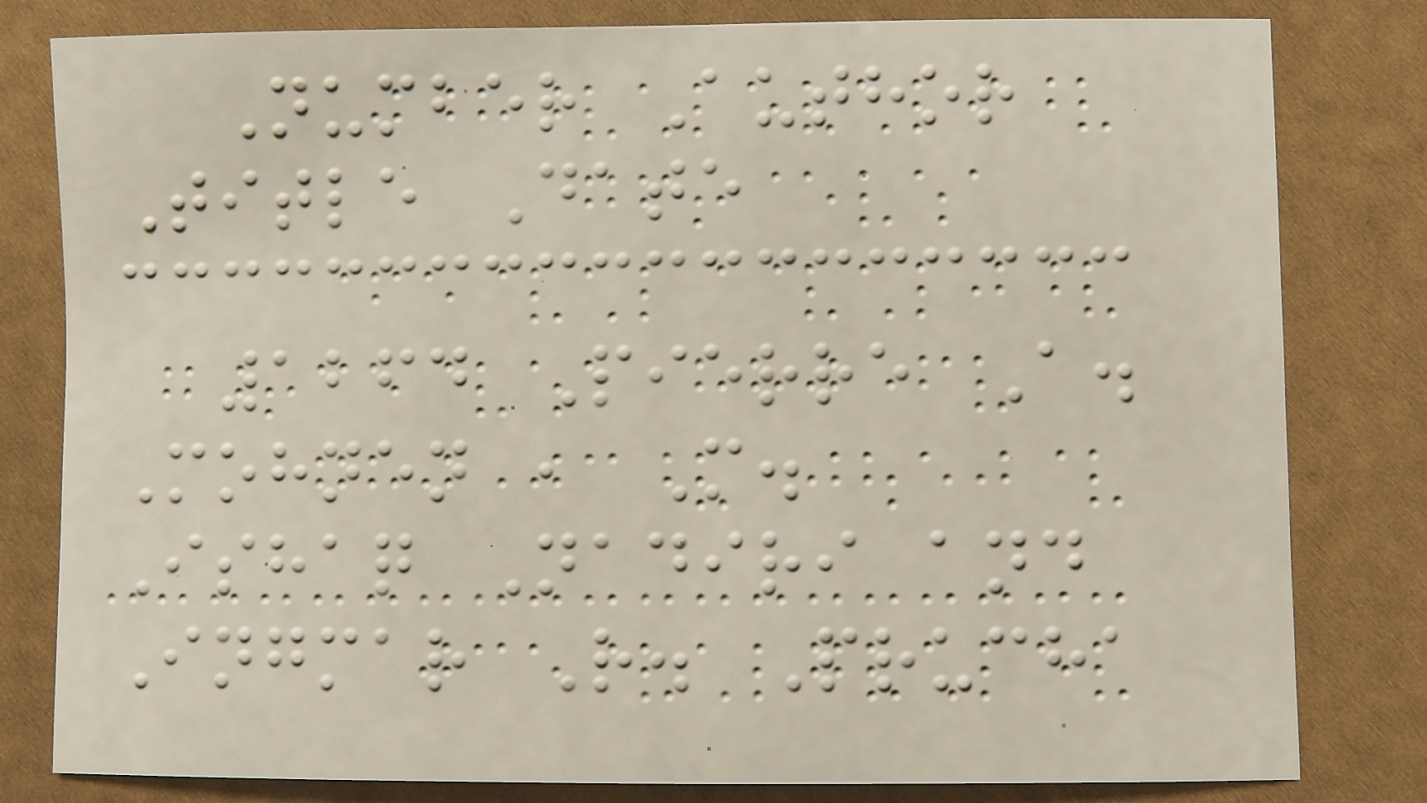Number Author
Title Date
1264 Pierre A.
Mohnen , M.
Ishaq Nadiri and
Ingmar R. Prucha
